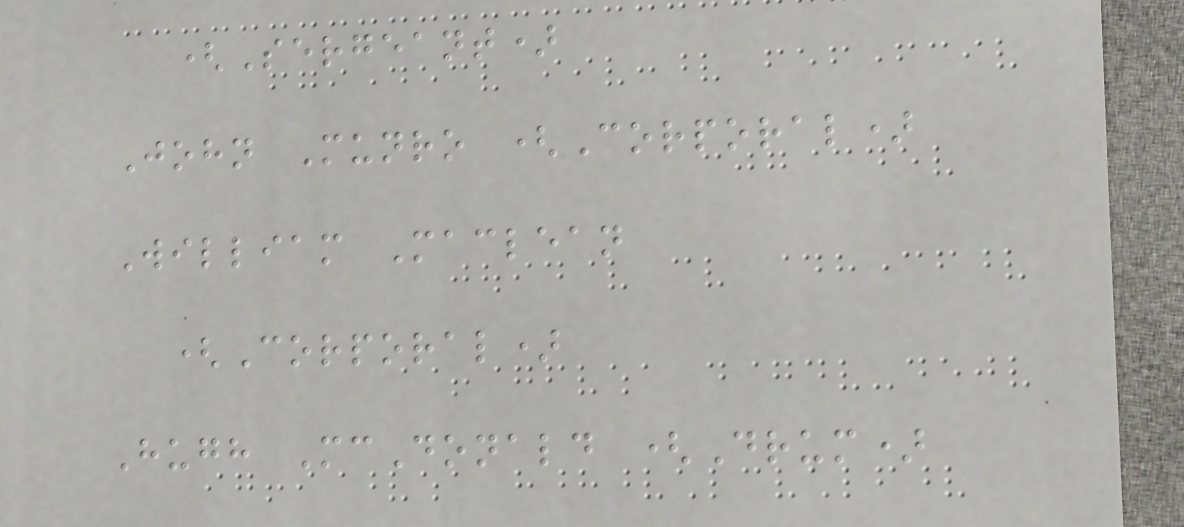(Sergeant)
John Munro (Corporal)
William Maclean
(Corporal)
Hugh McDonald (Drum)
